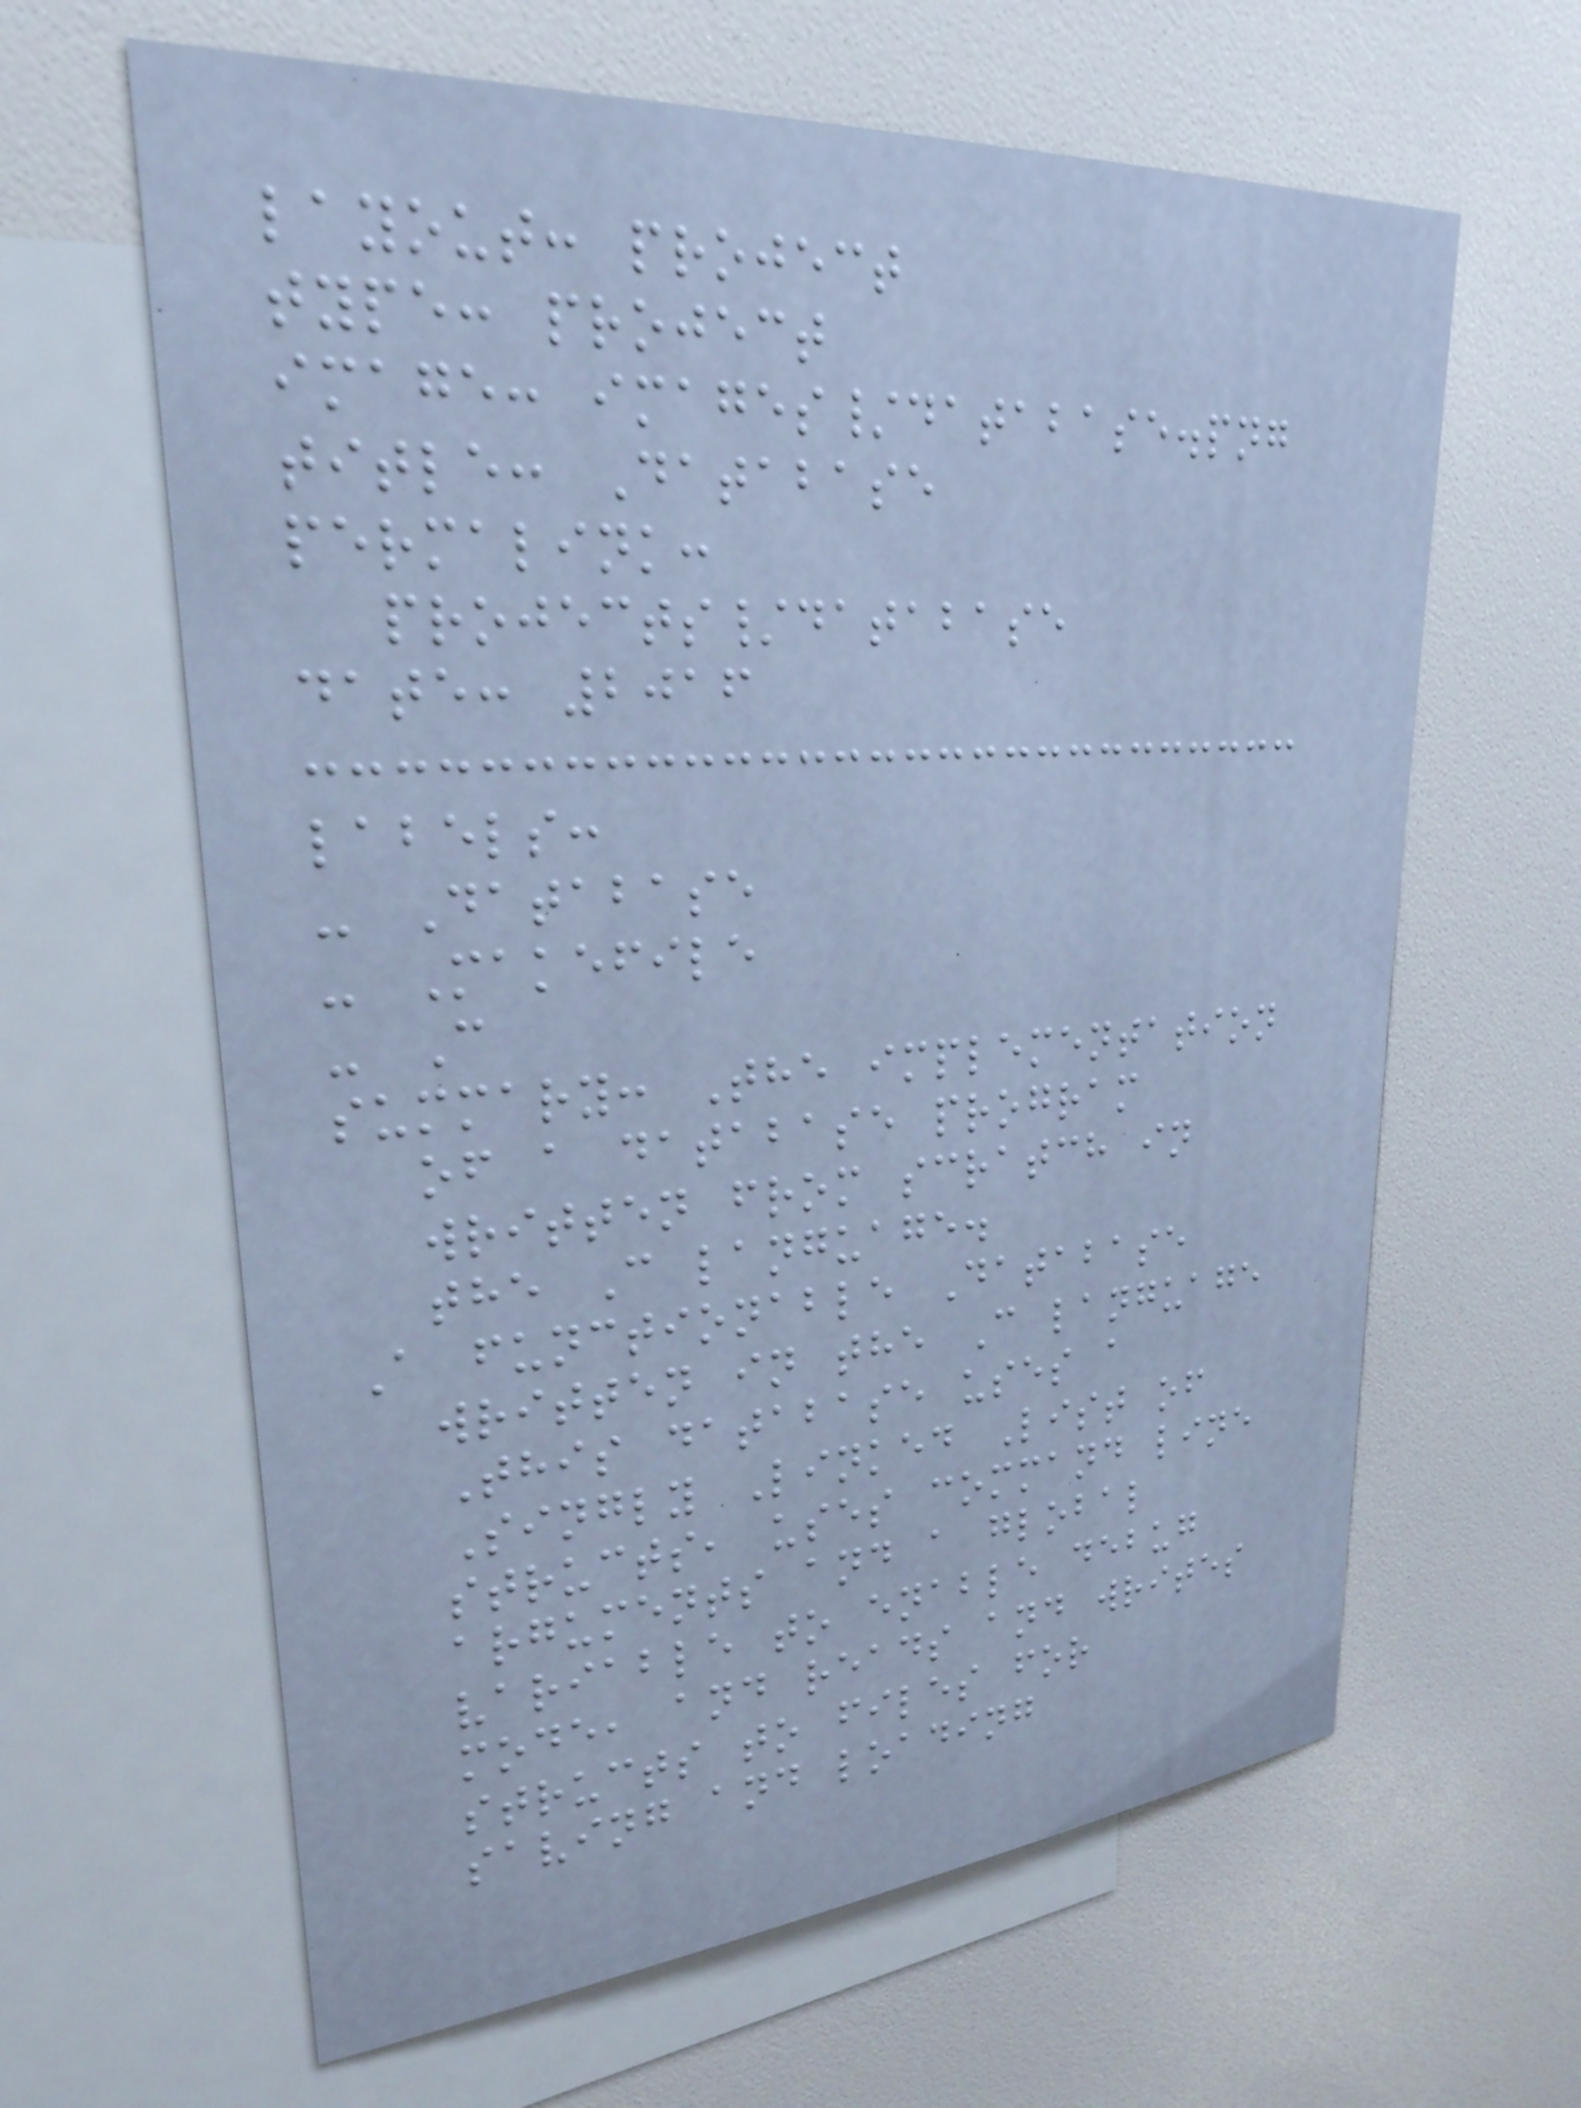layout: project
type: project
image: images/database.png
title: Database
permalink:
projects/database
date: 2016
labels:
- Database
- Makefile
- C
summary: The implementation
of a database program
written from scratch in
the C language.
A functionable Database
written in the C language
This database uses a
Singly Linked List of
structs, uses command line
arguments and a global
variable to enable debug
mode, and reads and writes
structs to files for
saving and loading
